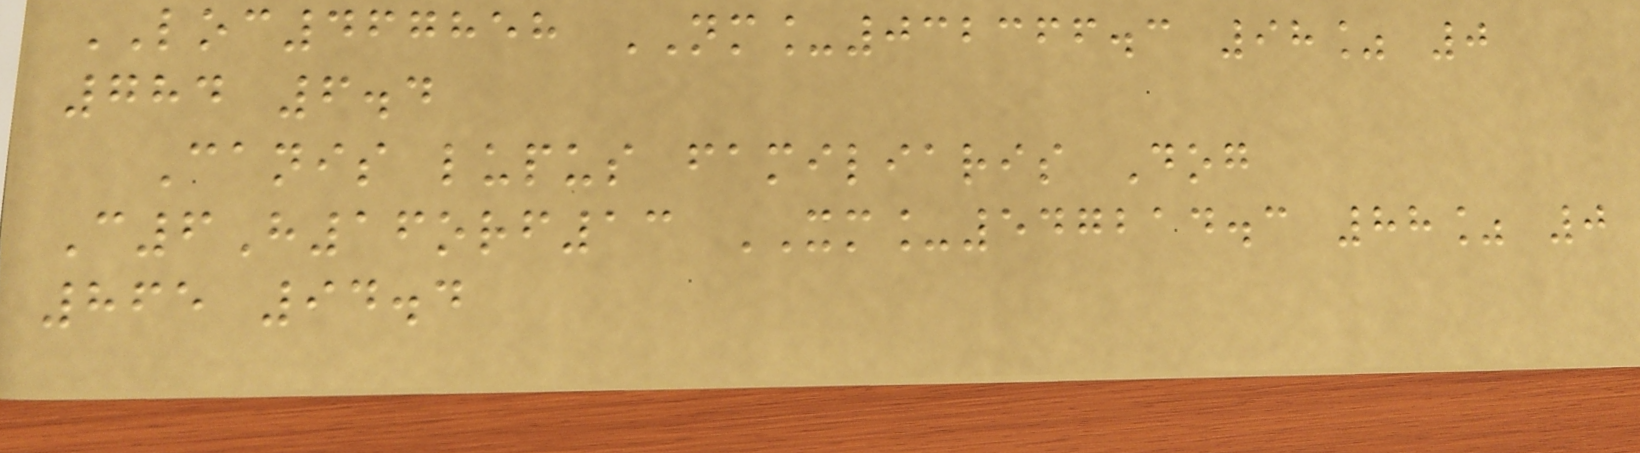LOC467858 NM_032366.3 98% 0
784 6.4
Canis lupus familiaris Dog
C6H16orf13 XM_547214.3 88% 0
865 94.4
